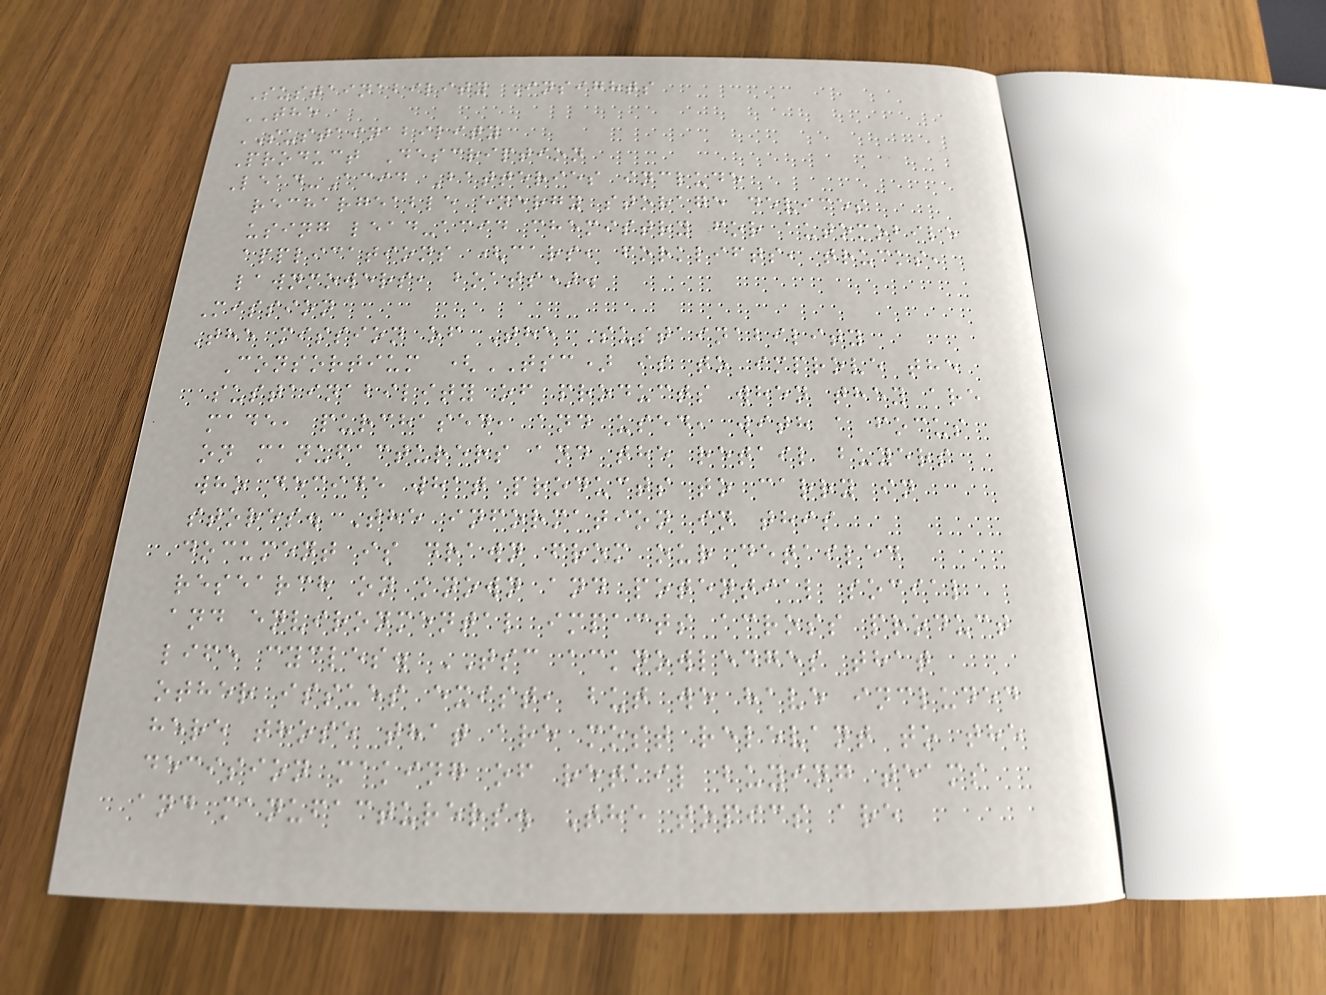Sustainability Insights
THE
SUSTAINABILITY
Product Description
Lead-Acid Batteries include
rechargeable energy storage devices
using lead-acid chemistry for automobile
applications (cars, forklifts, trucks,
lawnmowers, boats).
Mission
The mission of The Sustainability
Consortium (TSC) is to improve the
sustainability of products when they are
made, purchased, and used, with a focus
on manufacturers and the retail buyers
who decide what products to carry in
stores. The information in this
document is drawn from our detailed
research on known and potential social
and environmental impacts across product
life cycles. TSC acknowledges that
other issues exist, but we have included
here those that are most relevant to the
decision making of retail buying teams
and manufacturers. The topics are
